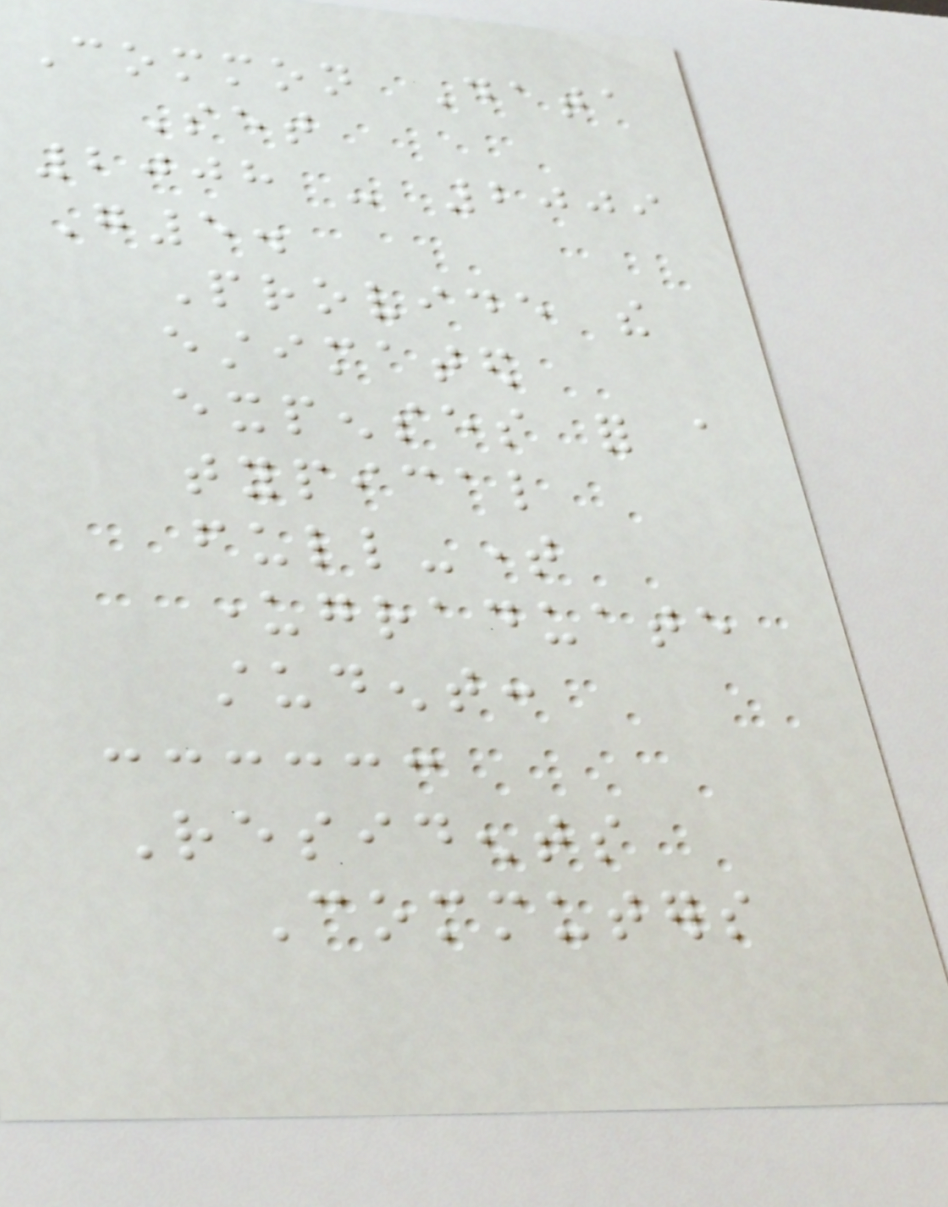Common Data
Set
2008 - 2009
G5.
Provide the
estimated
expenses for a
typical
full-time
undergraduate
student:
Residents
Commuters
